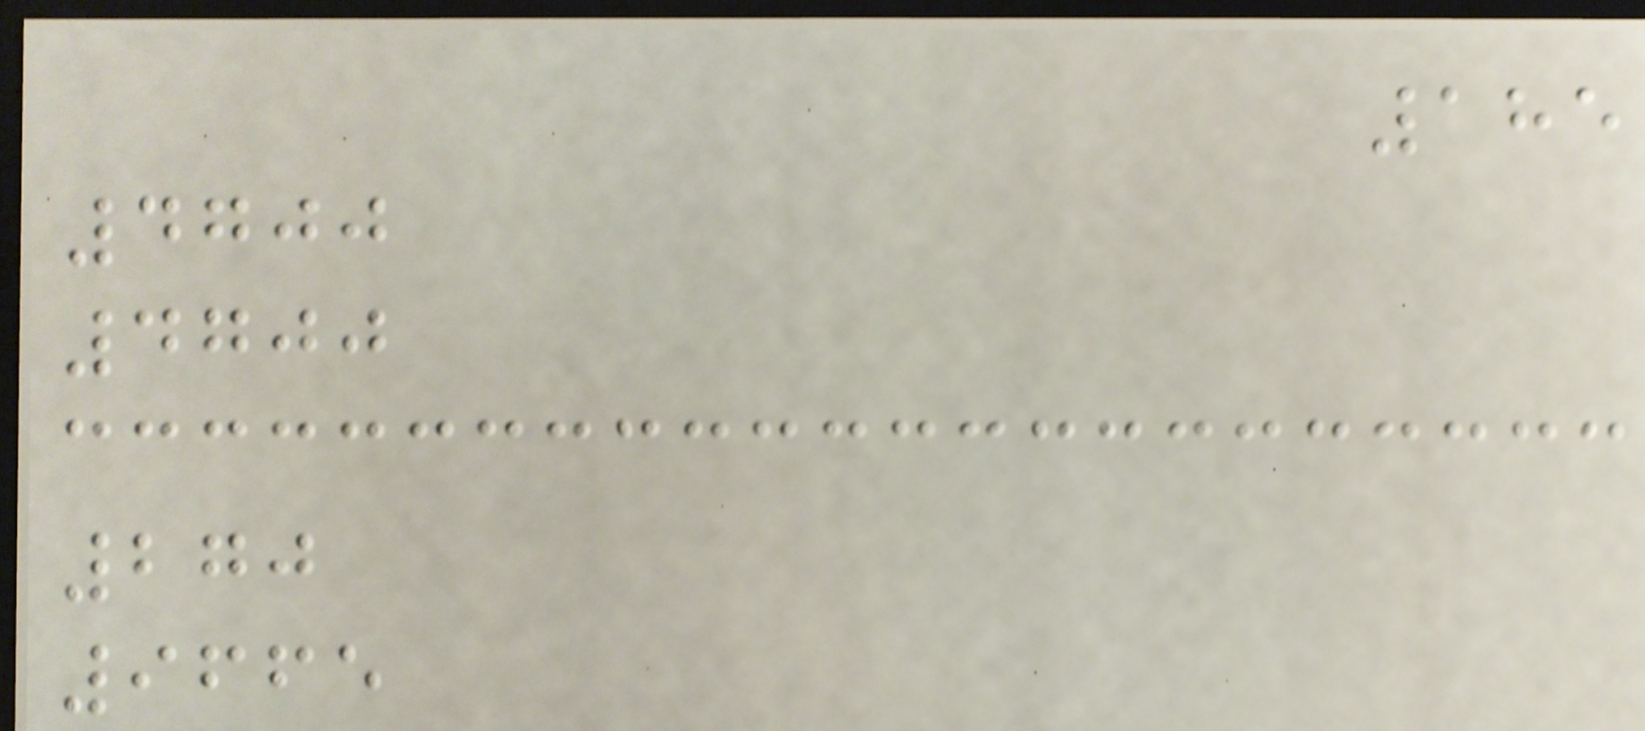185
4700
4700
270
9665
